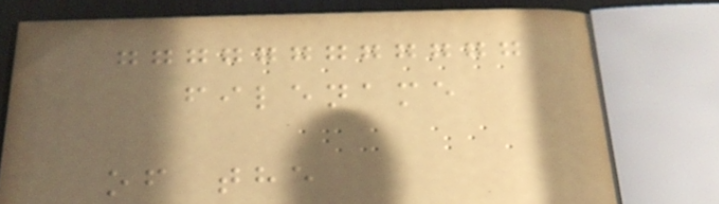filename
of the
